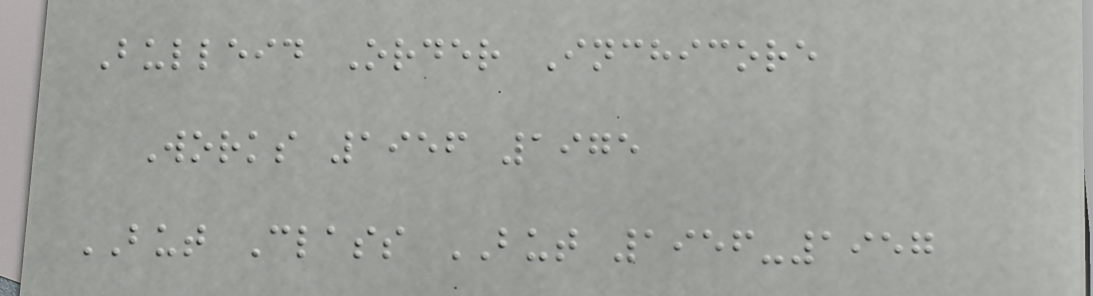Bulleid Order Inchicore
Works 1956 1975
BUT Class BUT 1956-1957
